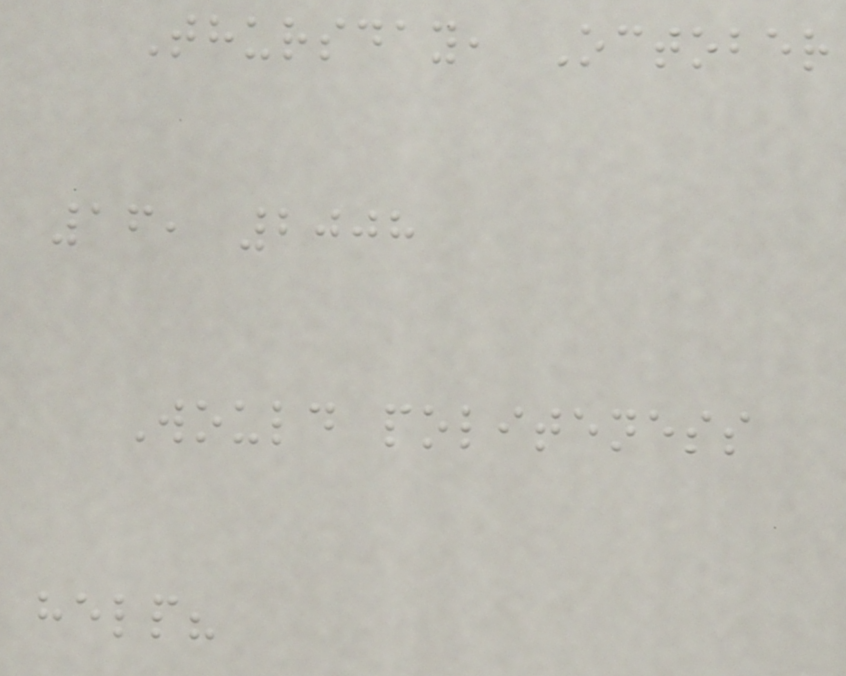Thursday, October
16, 2008
Would politeness
help?
